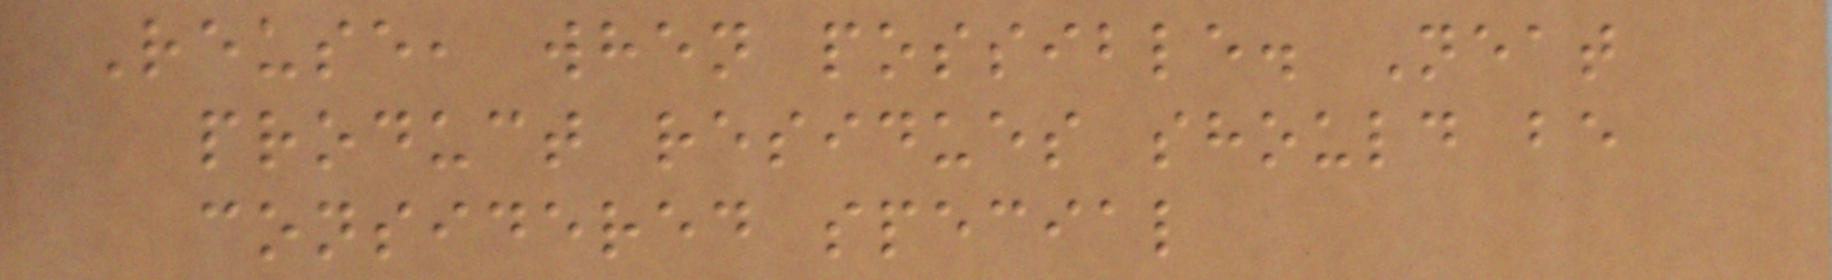Reuse, when possible. Neat
product residues should be
considered special
